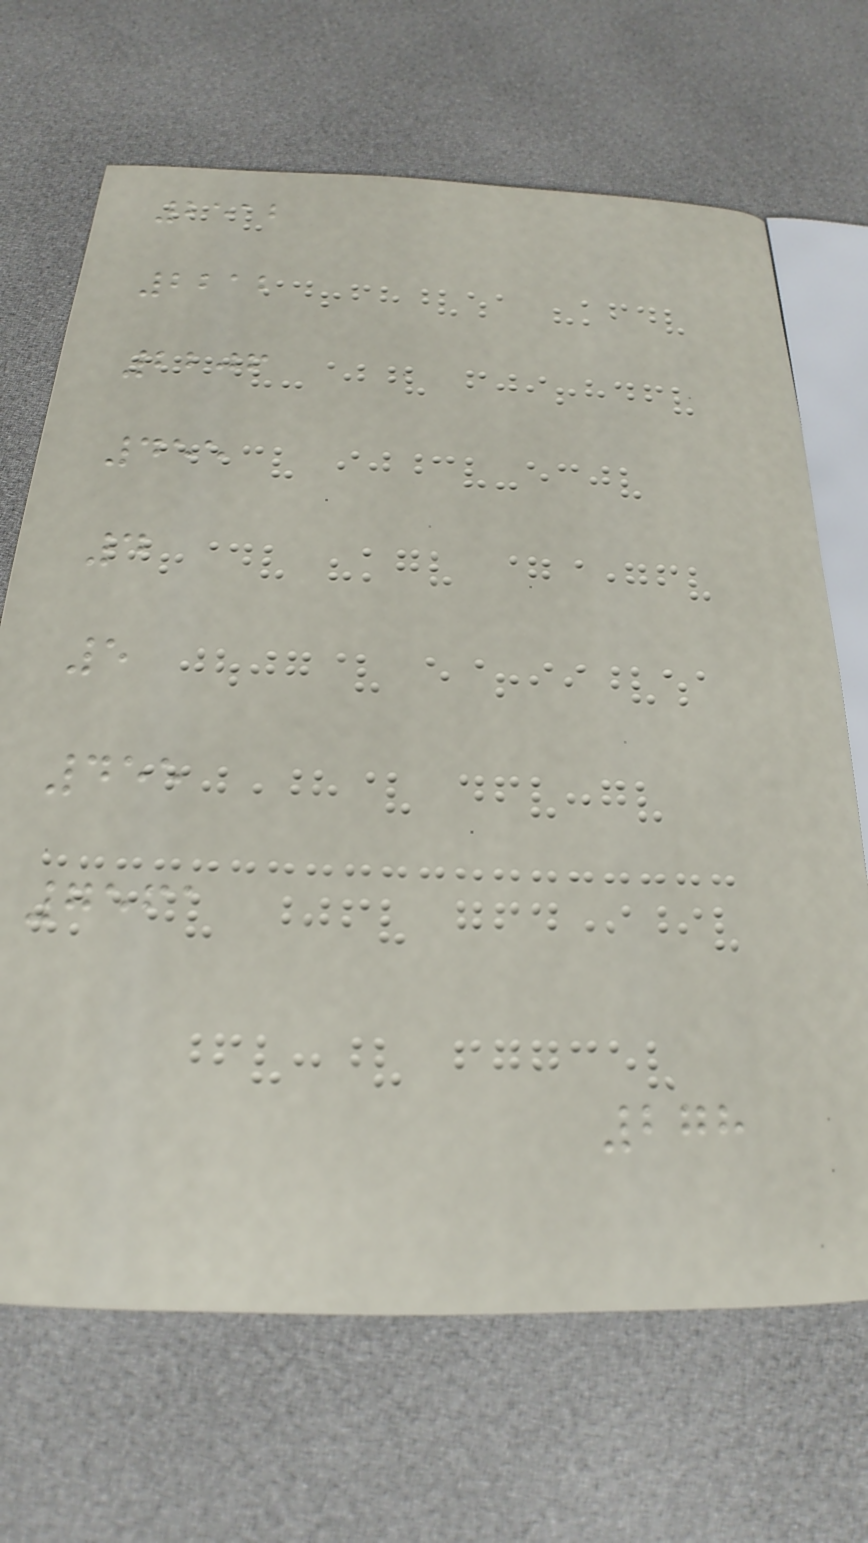2512
2212
2206
455
4
5
455
7561
278
